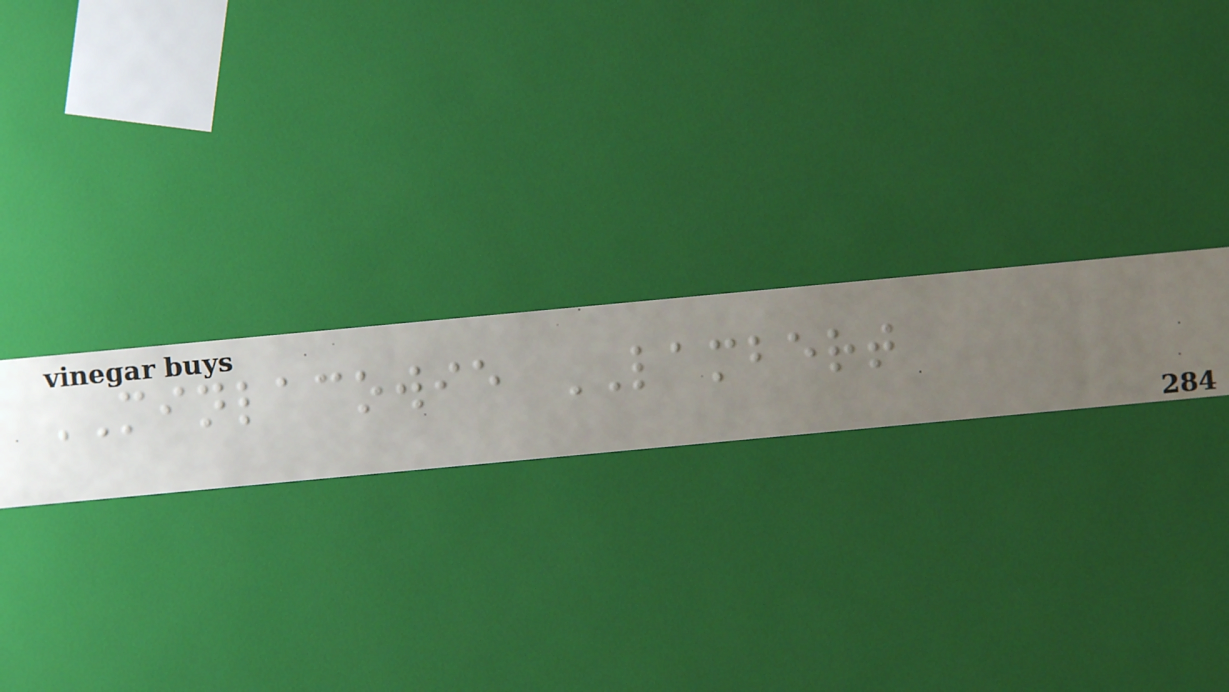MINLACOWIE LAMBERT
